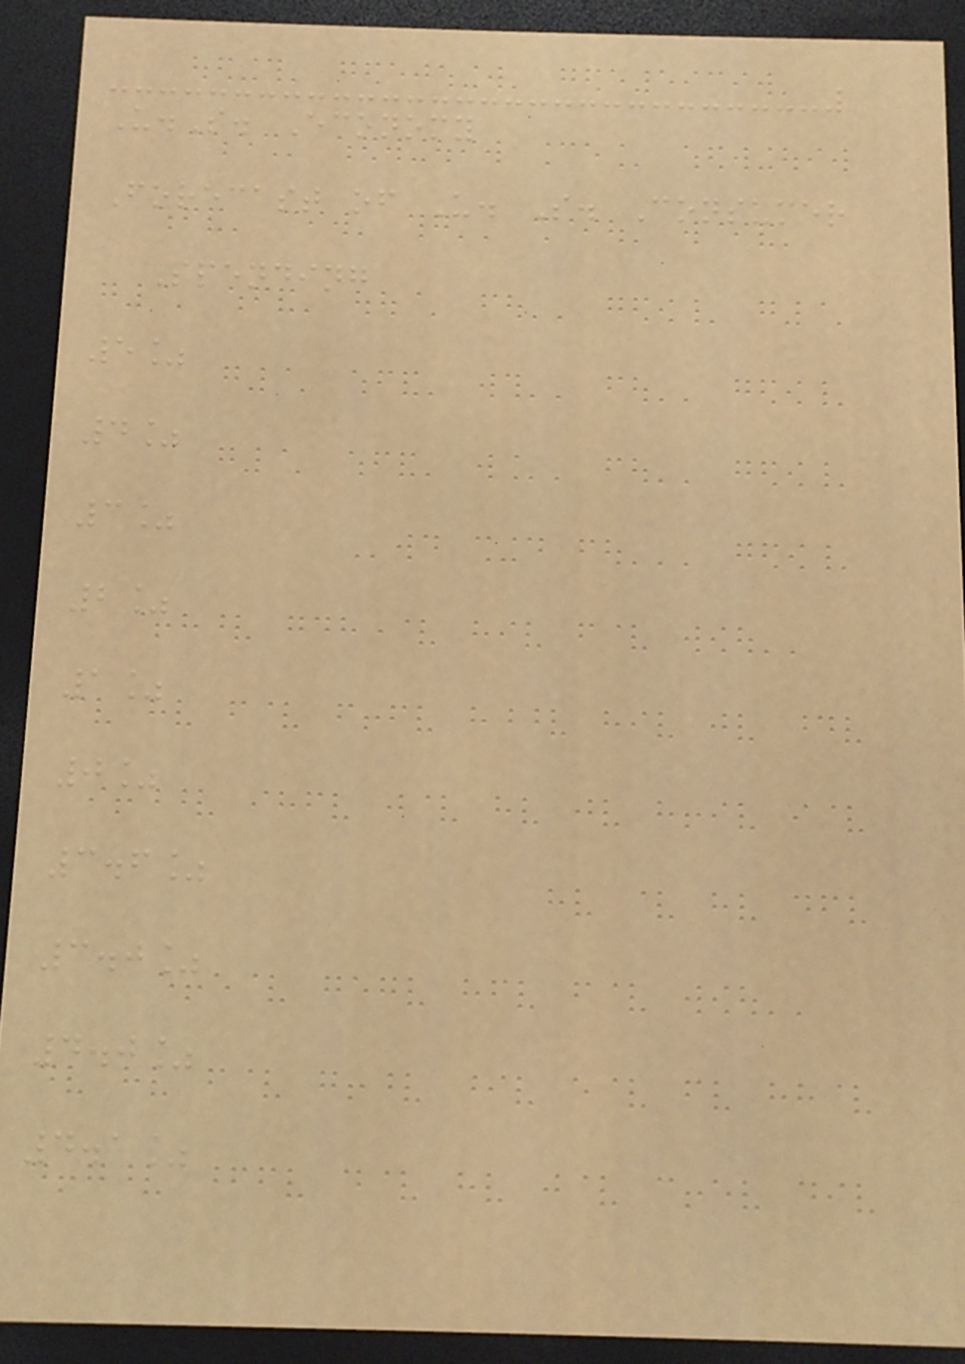U.S. Economy
Forecast of U. S. Consumer
Spending
5%
4%
3%
2%
1%
0%
3.6%
3.0%
4.0%
4.1%
